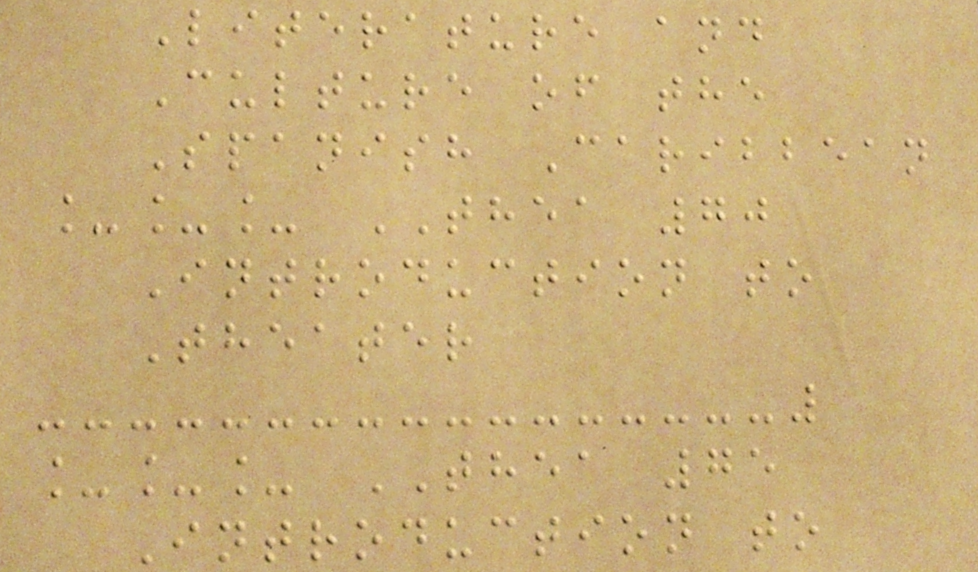Literature and
Culture of the
Spanish Caribbean
___ THEA 70
Introduction to
Theater
___ THEA 75
Introduction to
